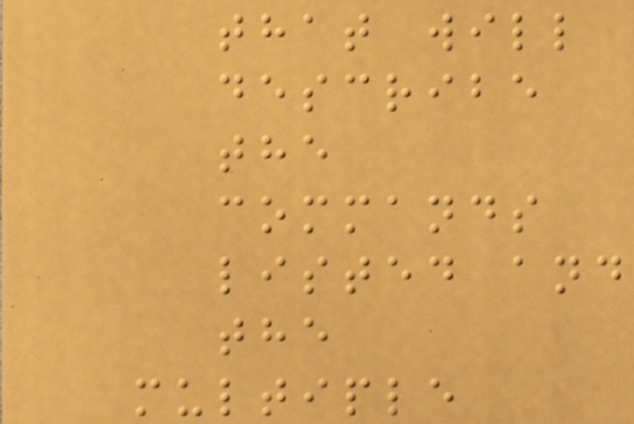that will
describe
the
commands
listed and
the
multiple
